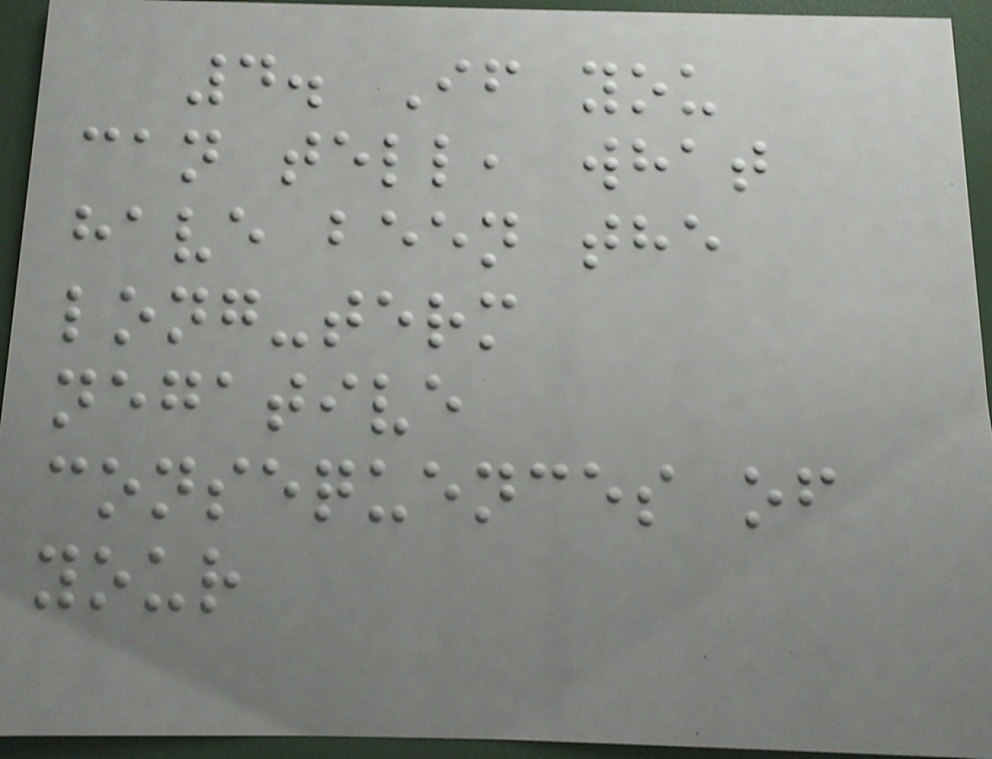4. If you
can tell, what
have been the
long-term
negative
consequences of
your
